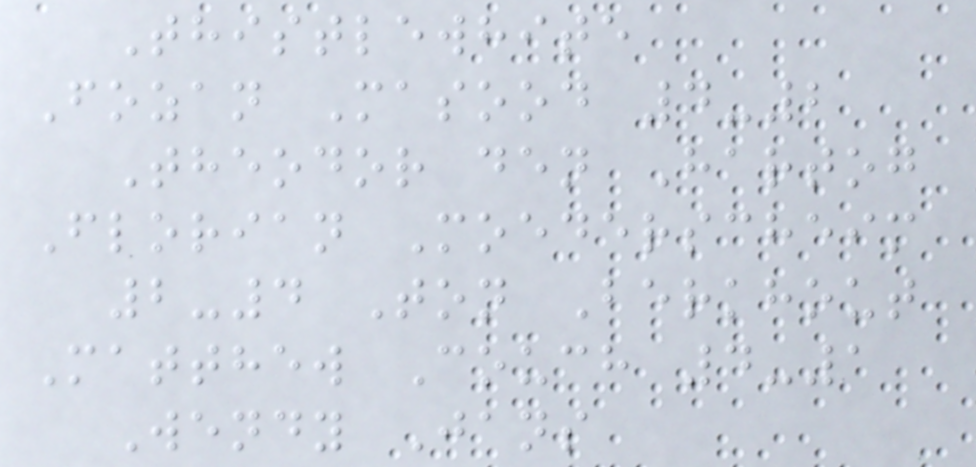Thistlewhite
Fozan Masood 4-2
Theodor den Hartog
Florian Moederscheim
2-4 Ton Berkhout
Matthew Couch 4-1
Wendy Jans
